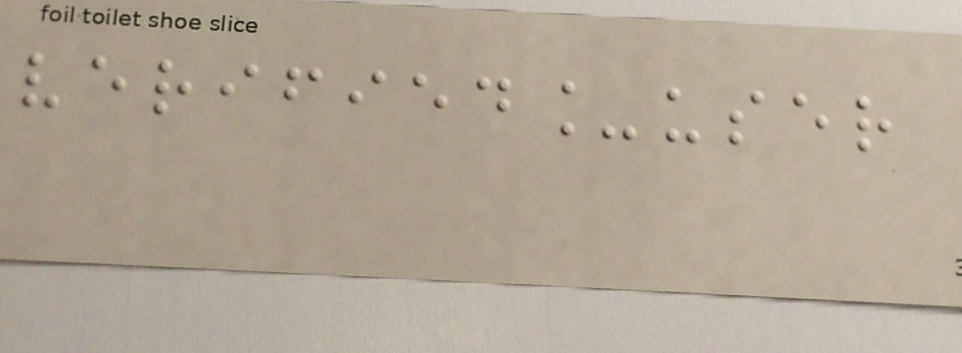verified_user
